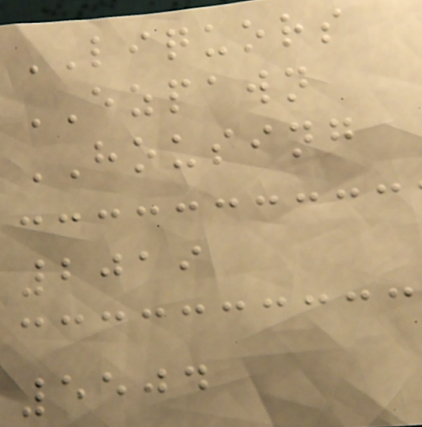LIQUORS
EZPAWN
HOUSING
2019
5504
